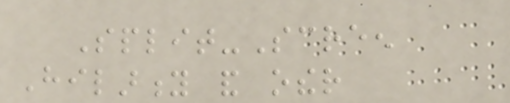Split-Screen
Hilarity and other
